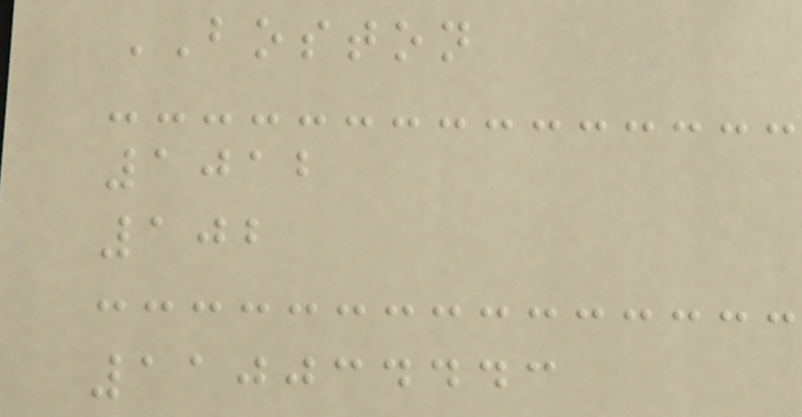BOSTON
1012
102
110034443
